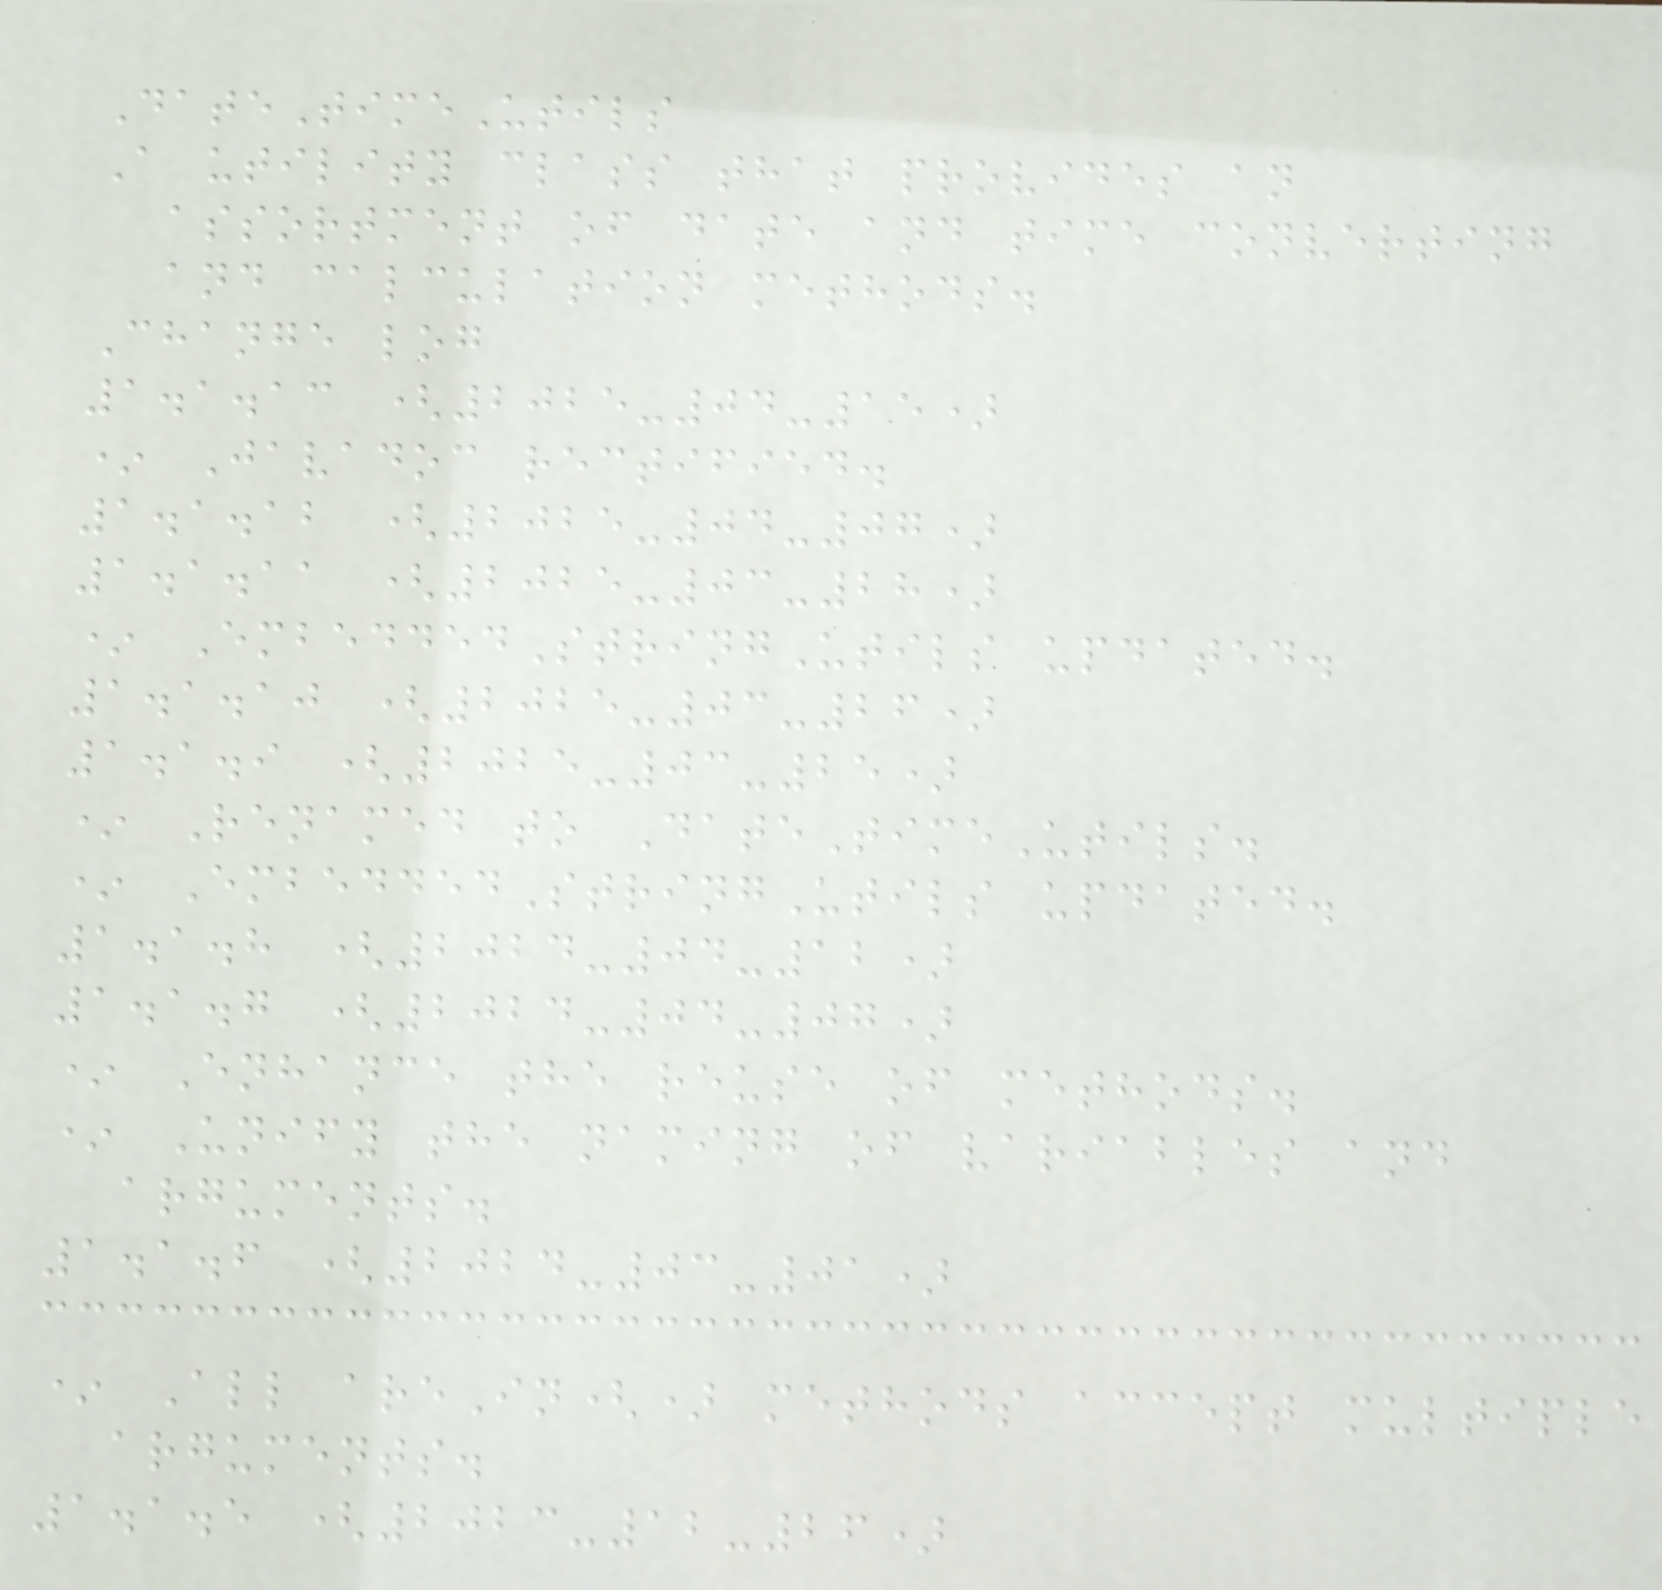DateTimeUtils
A utility class that provides an
assortment of date and time converting
and calculation methods.
Change log
1.1.13 (2025-04-15)
* Javadoc rectified.
1.1.12 (2025-04-07)
1.1.11 (2025-03-28)
* EmbeddedStringUtils updated.
1.1.10 (2025-03-26)
1.1.9 (2025-03-25)
* Renamed to DateTimeUtils.
* EmbeddedStringUtils updated.
1.1.8 (2024-04-12)
1.1.7 (2024-04-07)
* Enhance the reuse of methods.
* Unify the naming of variables and
arguments.
1.1.6 (2024-03-01)
* All areIn() methods accept multiple
arguments.
1.1.5 (2023-12-26)
